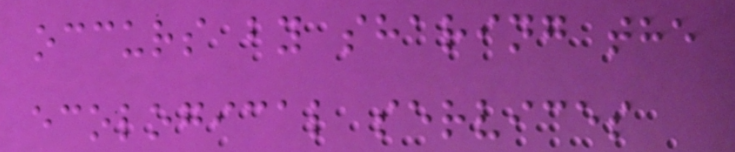occurs by sharing the
ecological services
